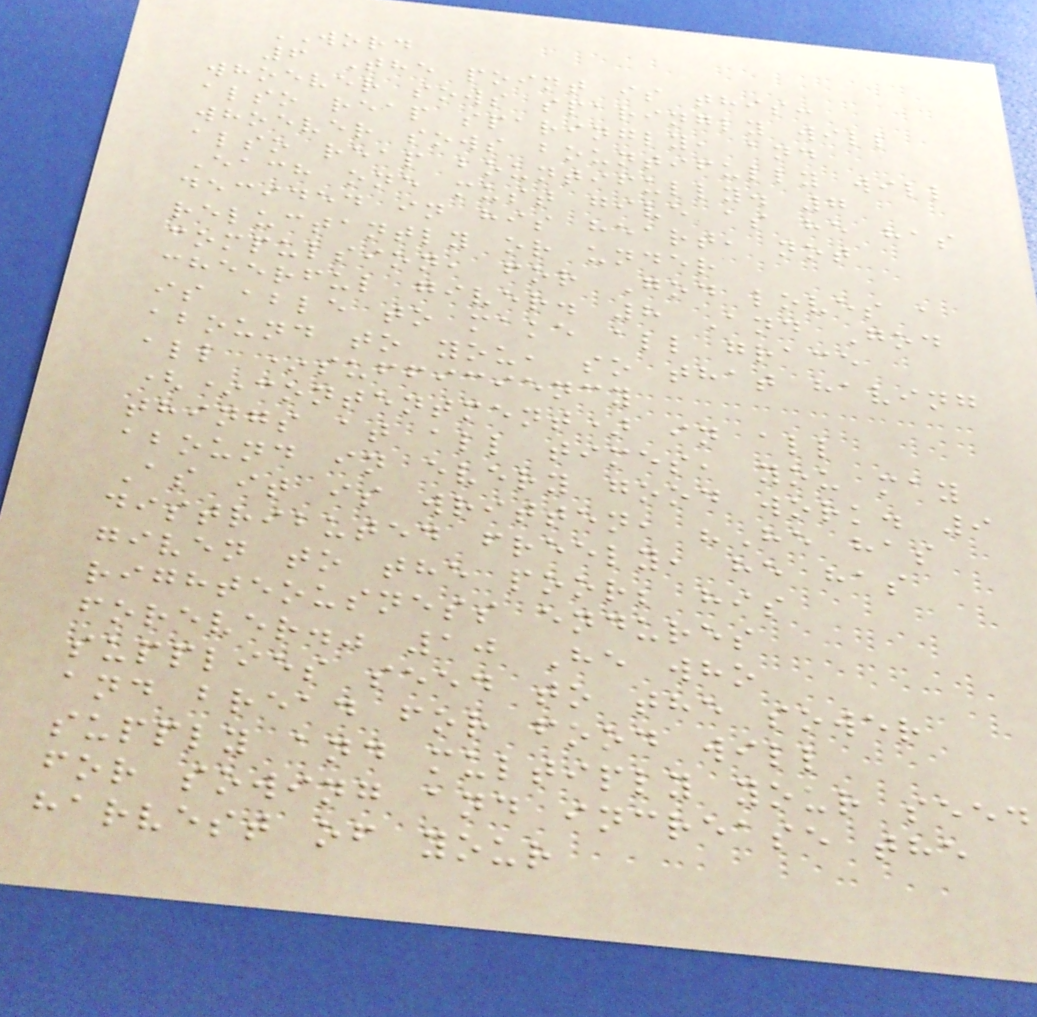WORD
6 The point is this:
whoever sows sparingly will
also reap sparingly, and
whoever sows bountifully will
also reap bountifully. 7
Each one must give as he has
decided in his heart, not
reluctantly or under
compulsion, for God loves a
cheerful giver. 8 And God
is able to make all grace
abound to you, so that having
all *sufficiency
(*contentment) in all
things at all times, you may
abound in every good work. 9
As it is written, "He has
distributed freely, he has
given to the poor; his
righteousness endures
forever." 10 He who
supplies seed to the sower
and bread for food will
supply and multiply your seed
for sowing and increase the
harvest of your
